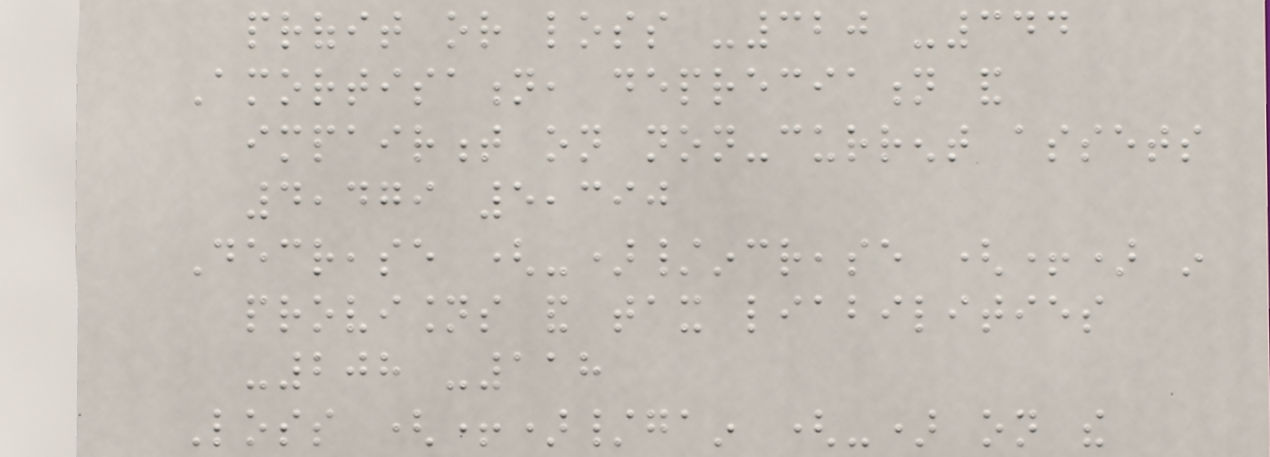profit or loss -320 -344
Amortisation, depreciation and
impairment on non-current assets
4,479 5,390
Decrease (-)/increase (+) in
provisions and tax liabilities
-208 -118
Loss (+)/gain (-) on the
